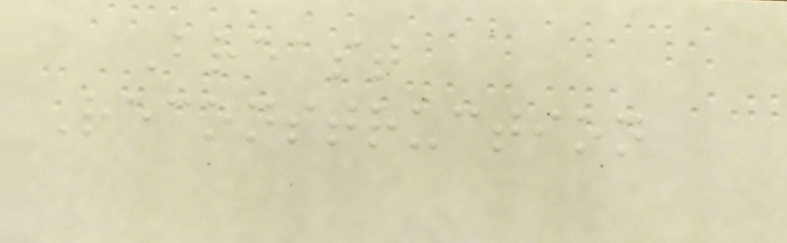Breast
Reconstruction
